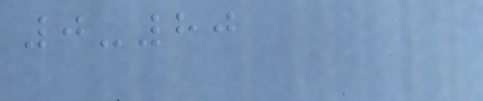0-80
